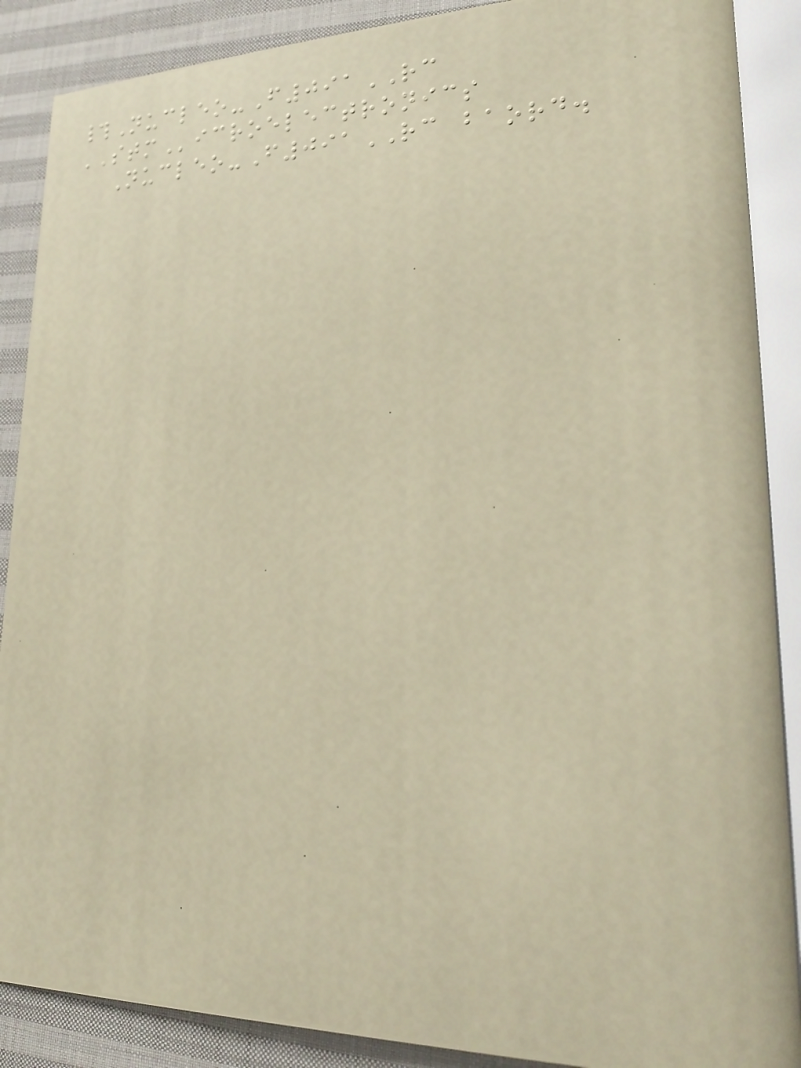#Nucleo-F091RC
STMicroelectronics
Nucleo-F091RC baord.
